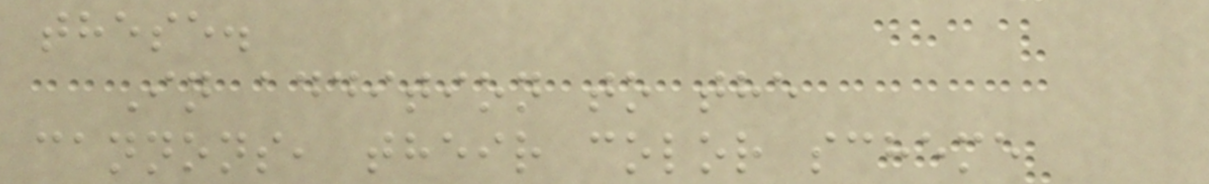these.
In addition to the
cannons, their color scheme
